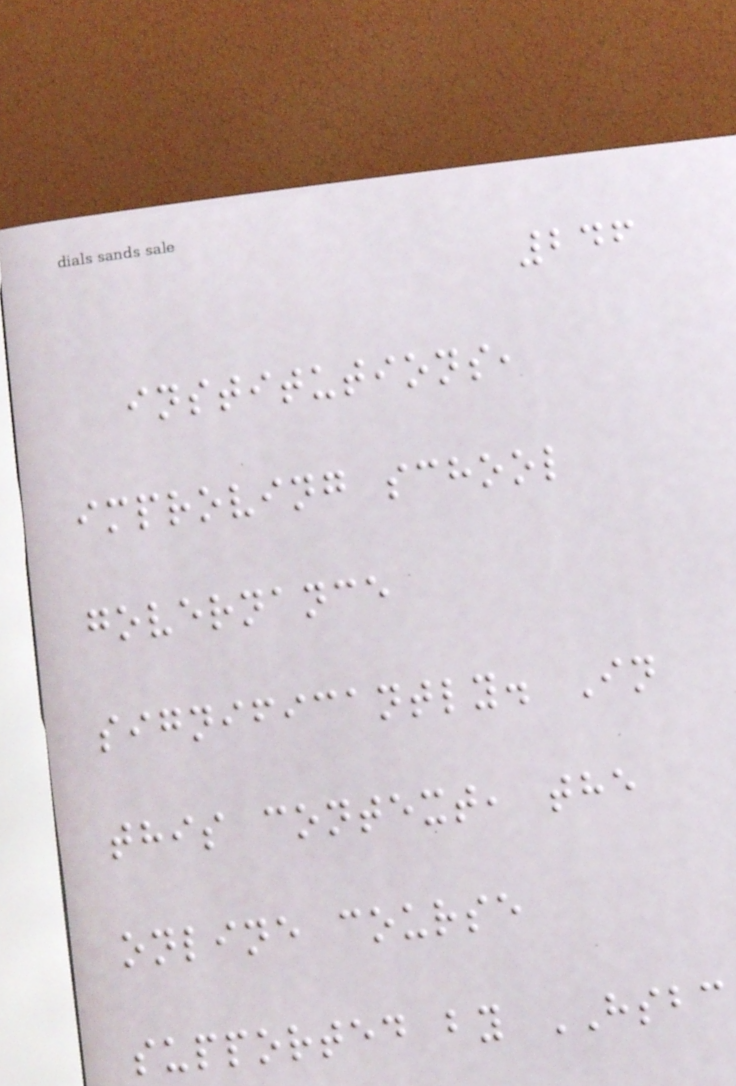246
institutions,
improving school
governance
significantly. In
this context, the
online course
supported by HSBC
